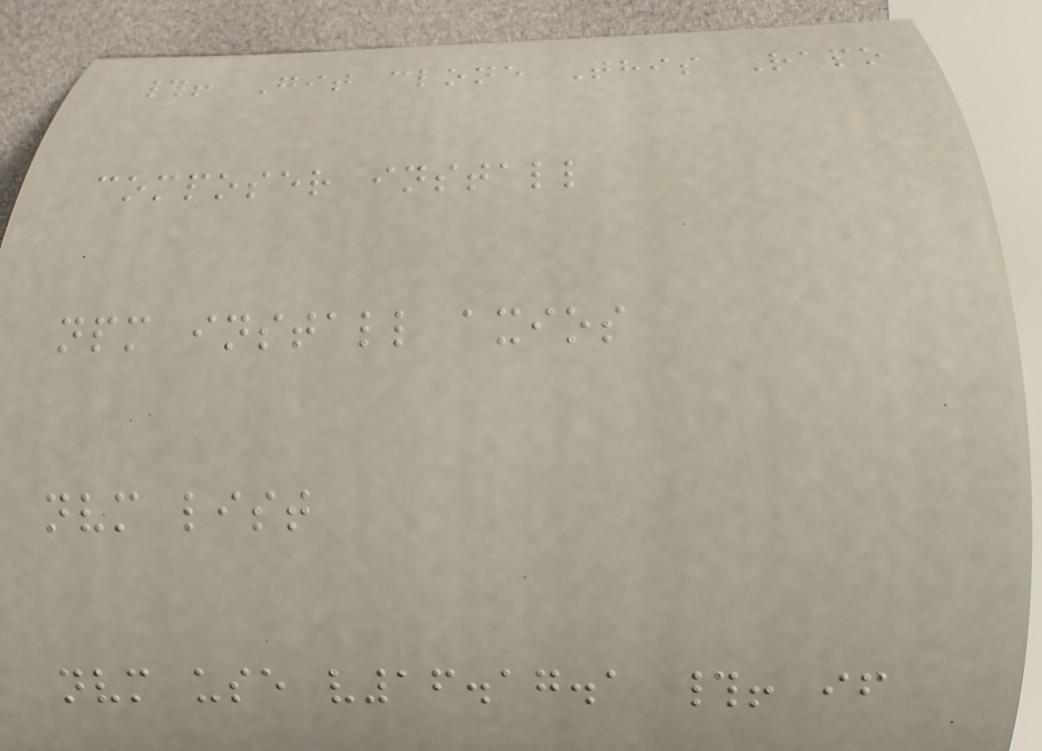#! Git clone This Rapo
composer install
npm install axios
nvm list
nvm use v16.17.1 #! if
